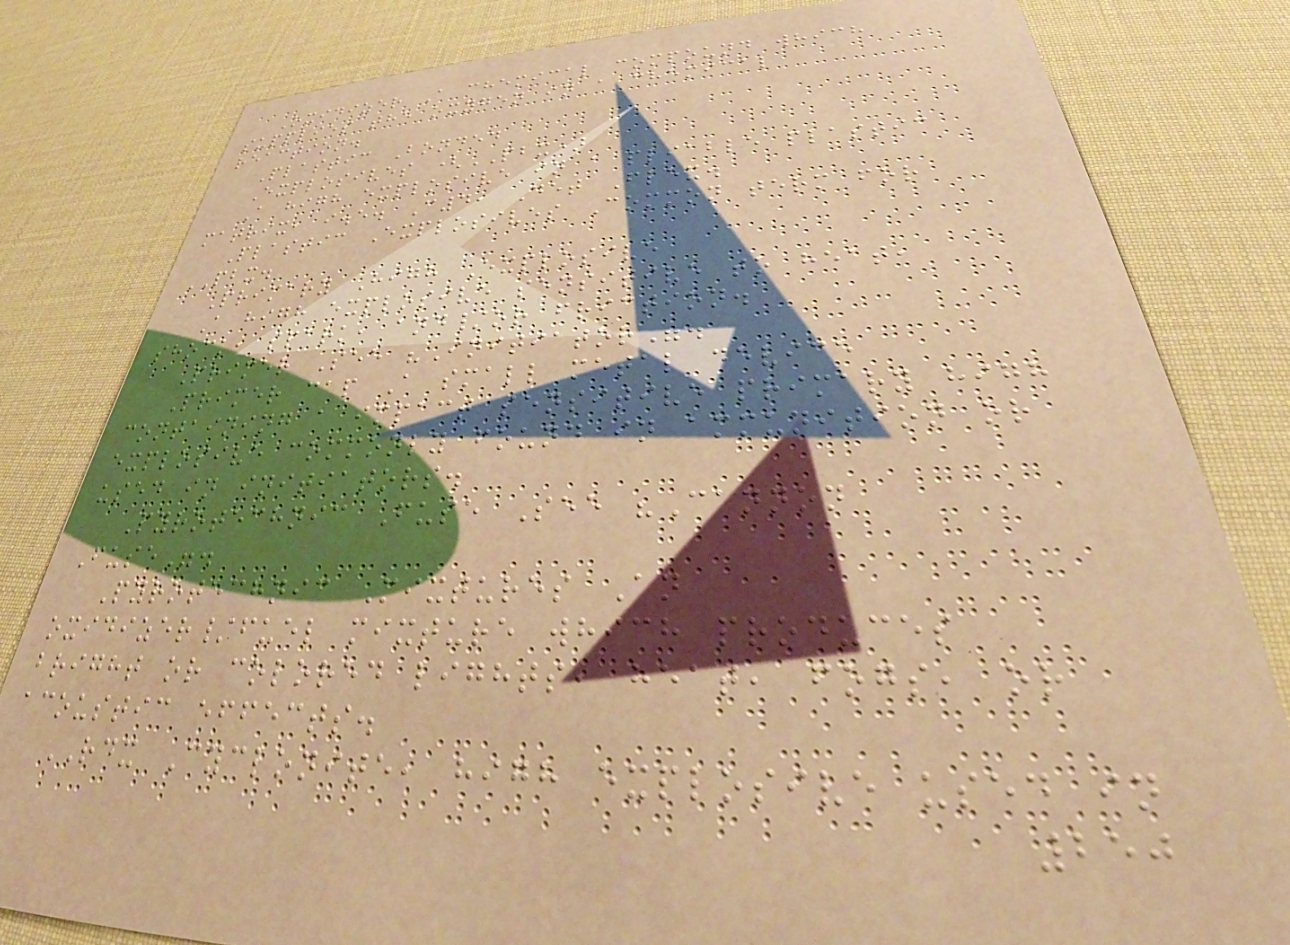Oxidizer A chemical compound which
supplies the oxygen in a chemical
reaction.
Plastic Bonded
Explosives (PBX)
A high explosive in a pliable plastic
matrix, i.e. C4, Det Flex.
Plastic Explosives Common term for
PBX.
Primary High Explosive
A high explosive sensitive to heat,
shock, spark, and/or friction.
Primer See "Initiator".
Primer cap A small metal device
containing a impact sensitive primary high
explosive commonly found in ammunition or
used in initiators.
Pyrotechnic Fuse See "Cannon
Fuse".
Pyrotechnic Mixtures An
oxidizer/fuel mixture which produces
bright or colored lights, heat, fogs, or
acoustic effects.
RDX Cyclonite, high explosive used in
250
